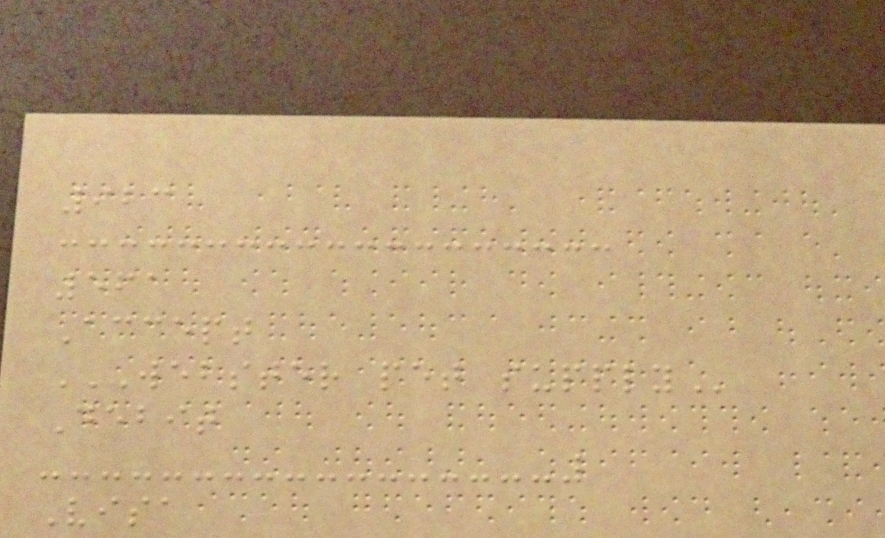923
561
Accept
WEBSTER PET SUPPLY
Debit
Visa
